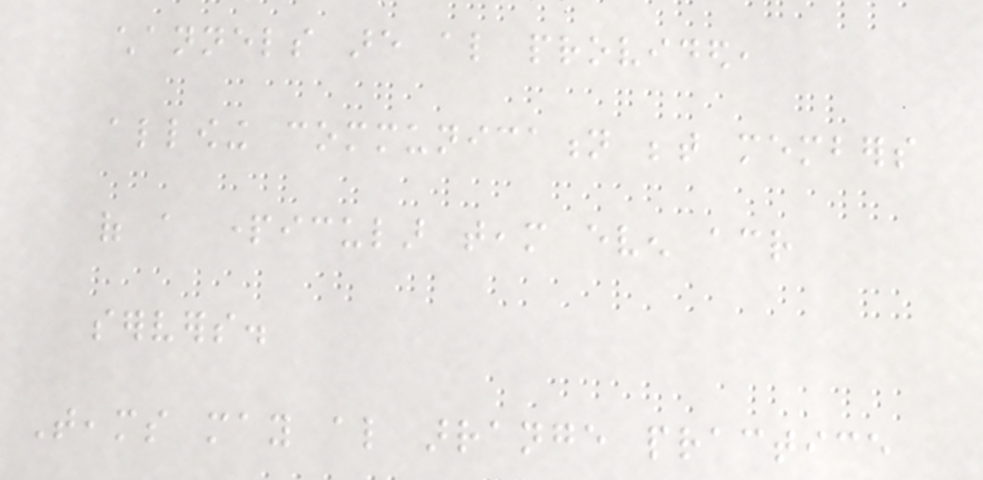channels are also provided,
allowing communication between members
of a particular team even across
servers.
Teams may also arrange practice
